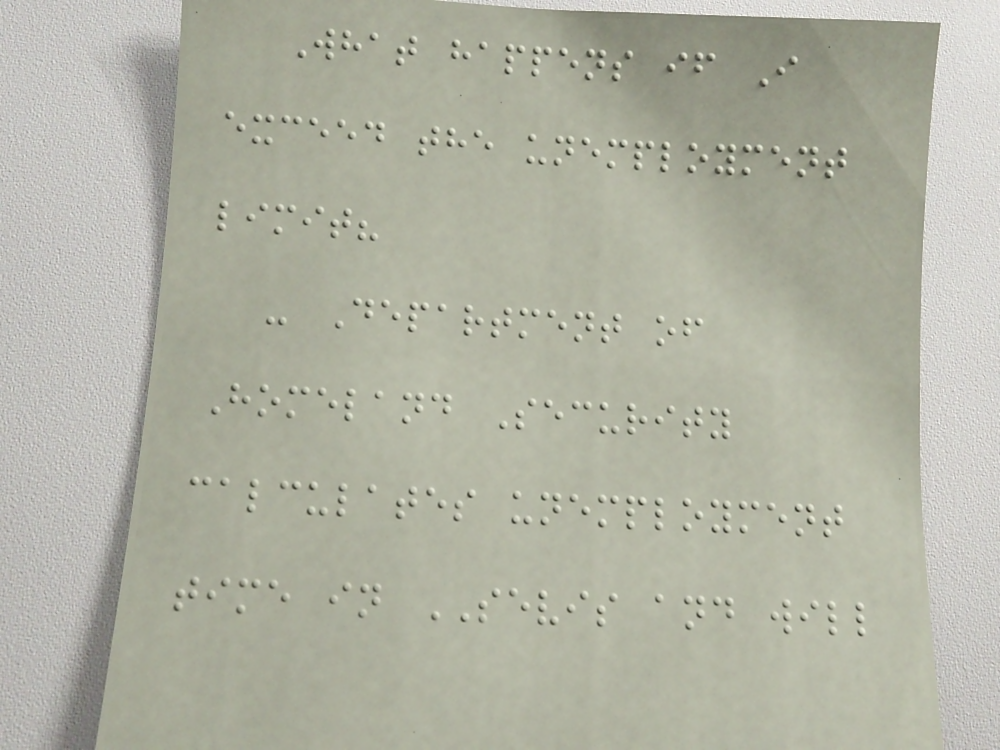What happens if I
exceed the unemployment
limit?
- Department of
Homeland Security
calculates unemployment
time in SEVIS and will
